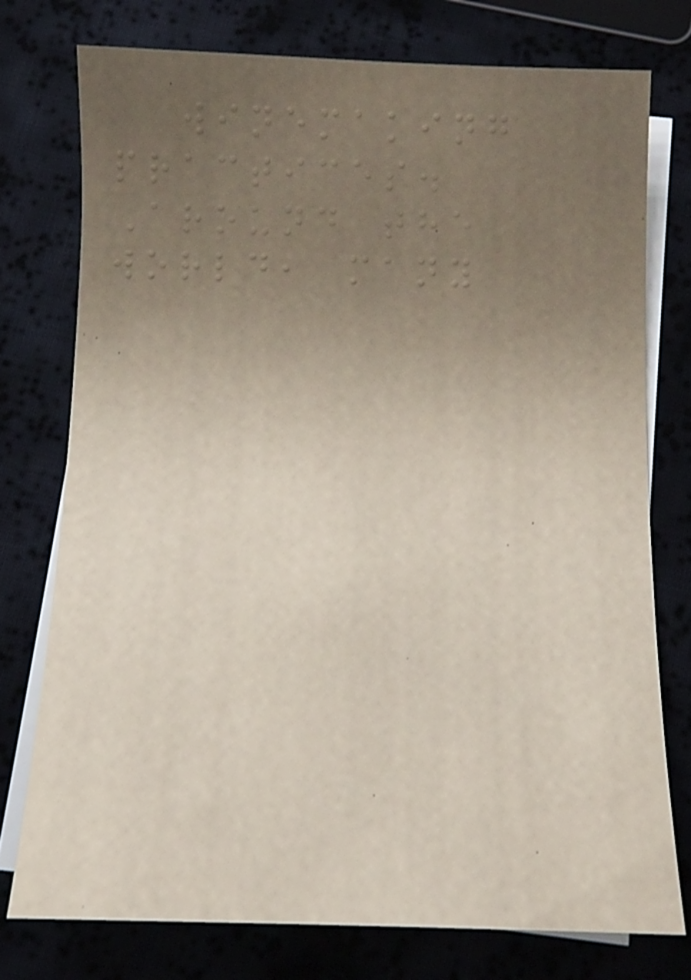winemaking
practices.
Around the
world, many
